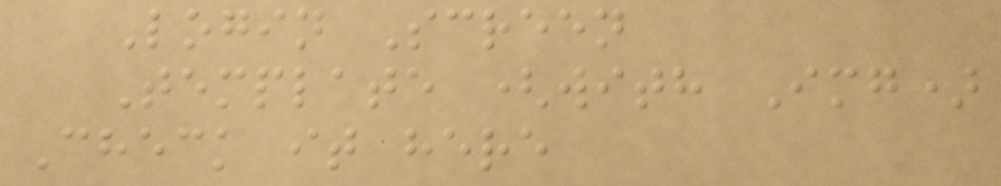Login Screen
Template (with Img)
Check it here
